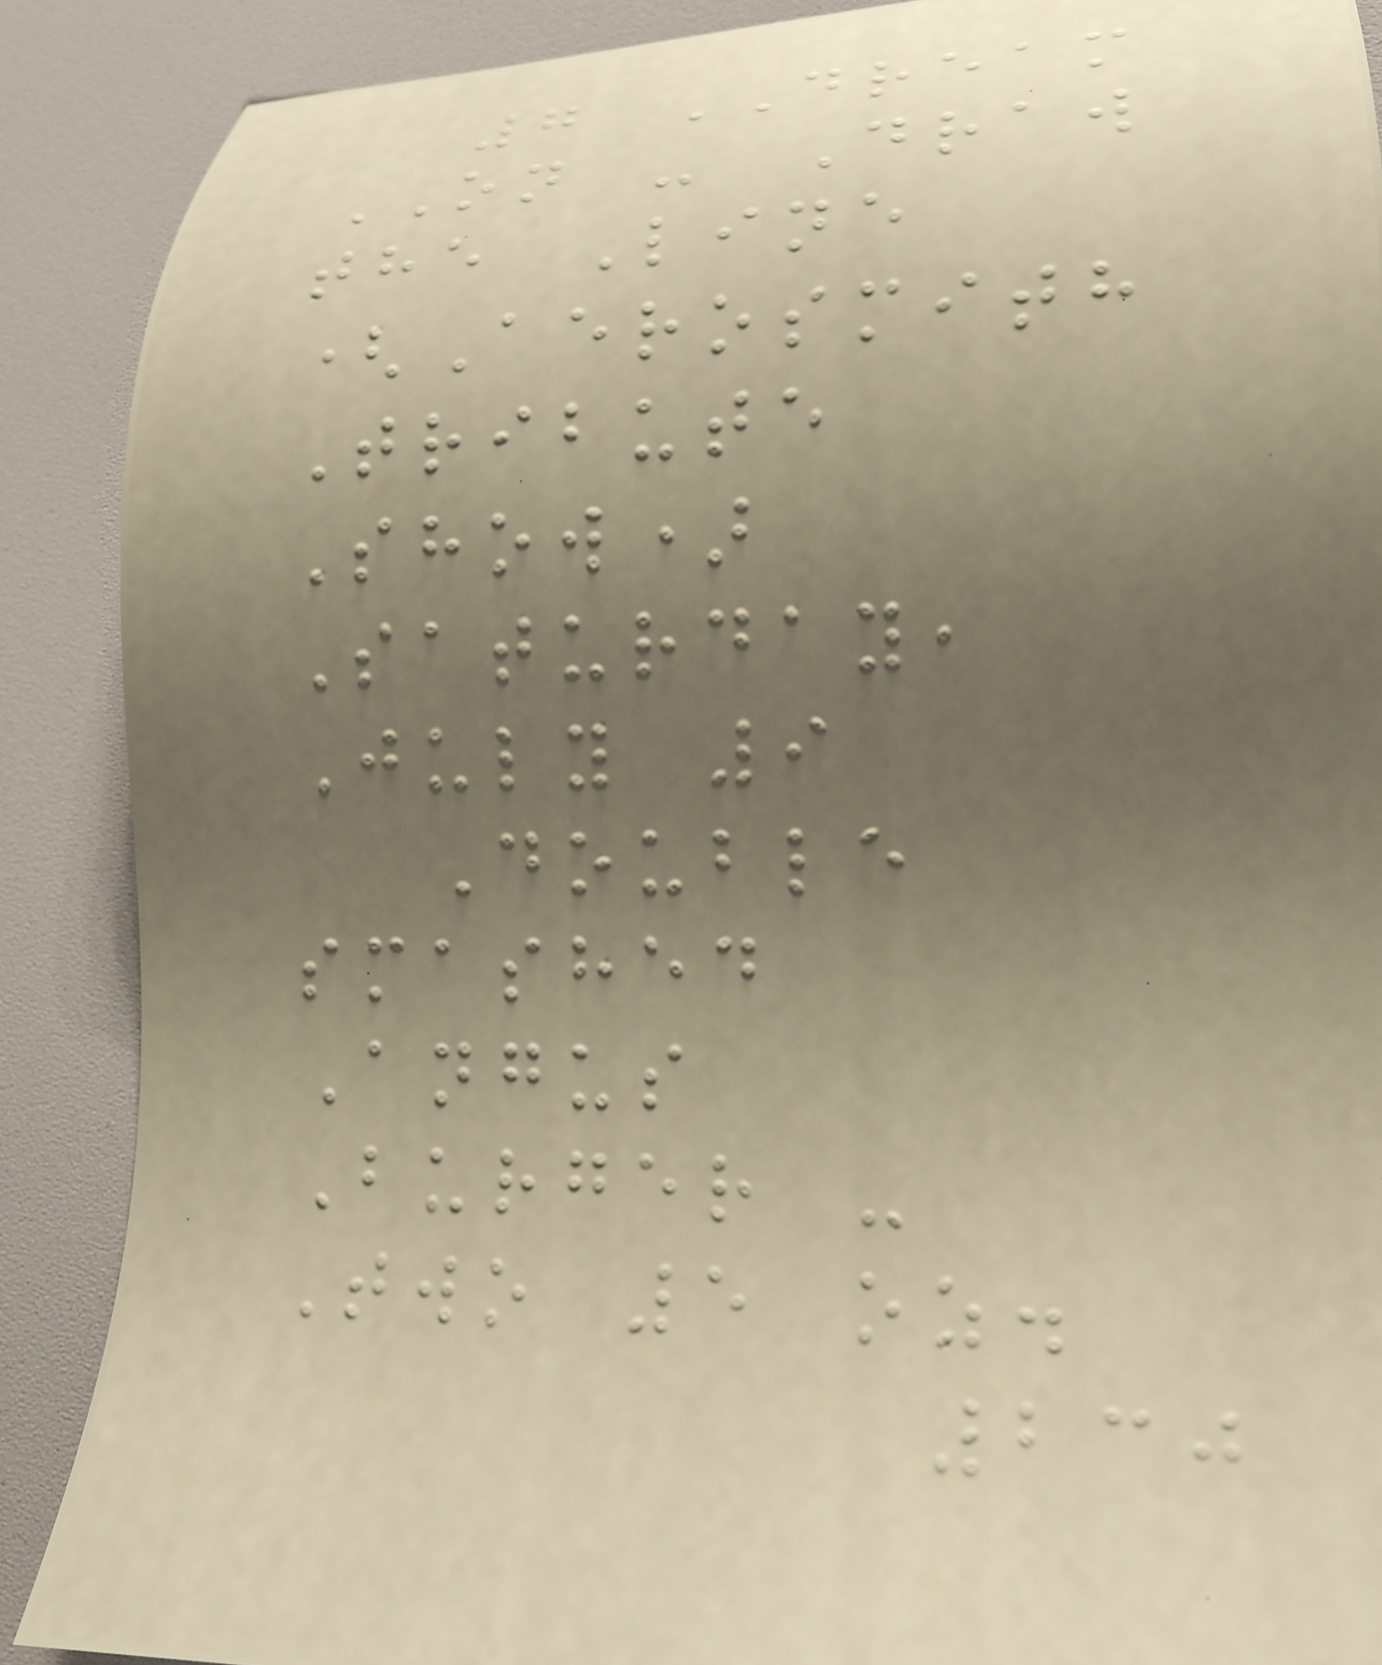7 DREAM
ON - Draw
the Line
(Aerosmith
Tribute
Show)
Saturday,
July 9
Double
smashed
Angus
Burger -
Two 5 oz.
230
